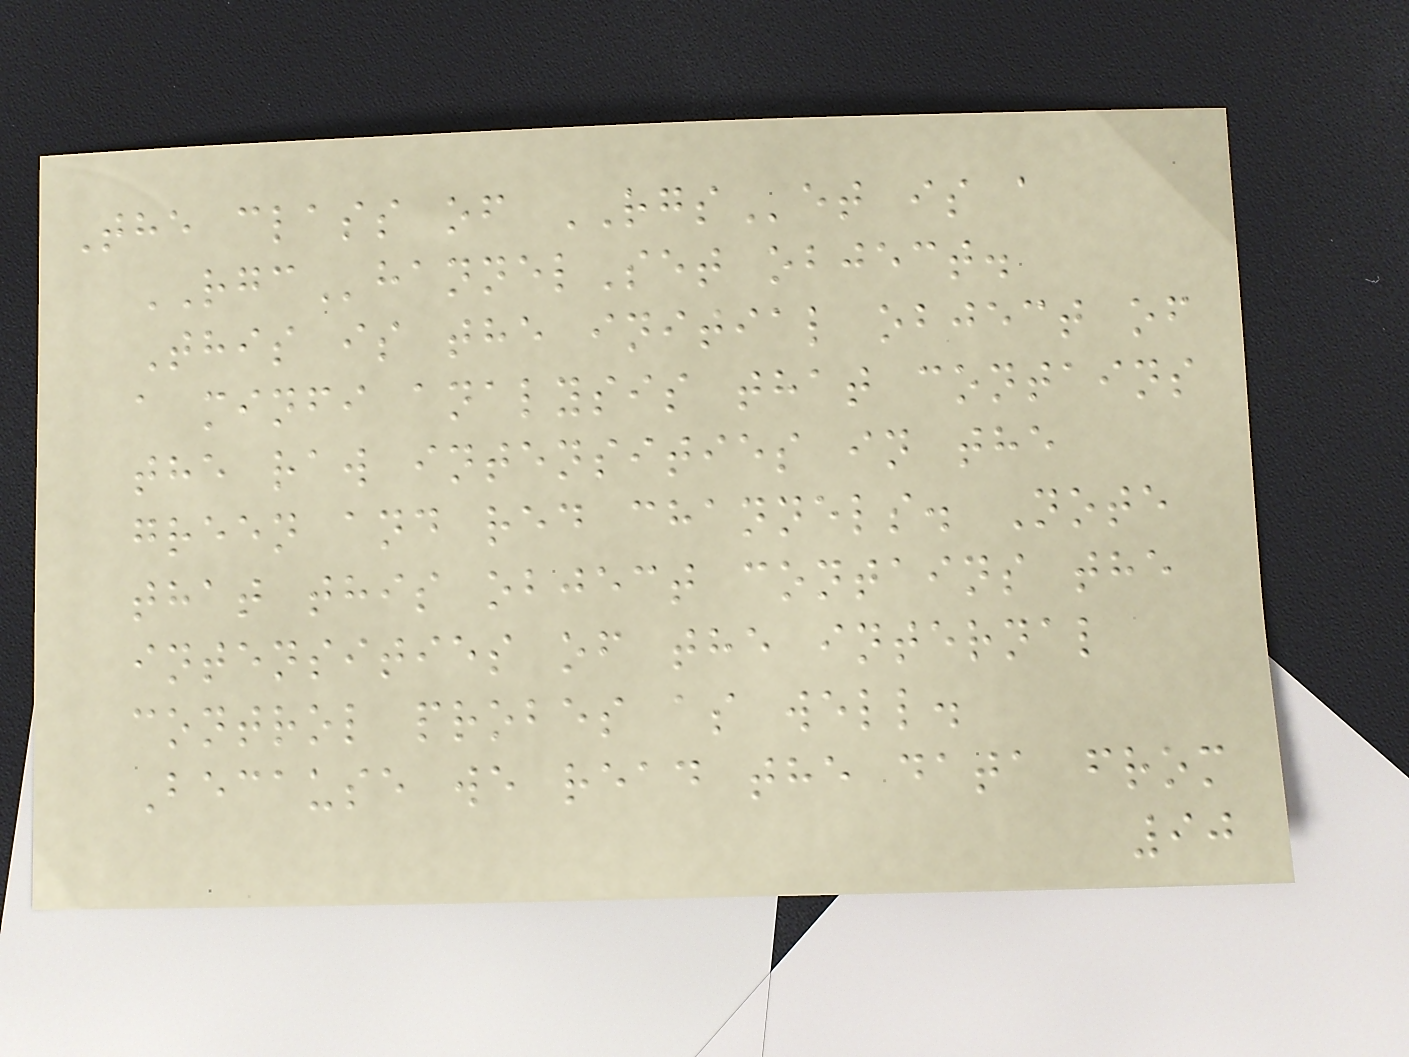The class of RGSet is a
RGChannelSet object.
This is the initial object of
a minfi analysis that contains
the raw intensities in the
green and red channels. Note
that this object contains the
intensities of the internal
control probes as well.
Because we read the data from
90
